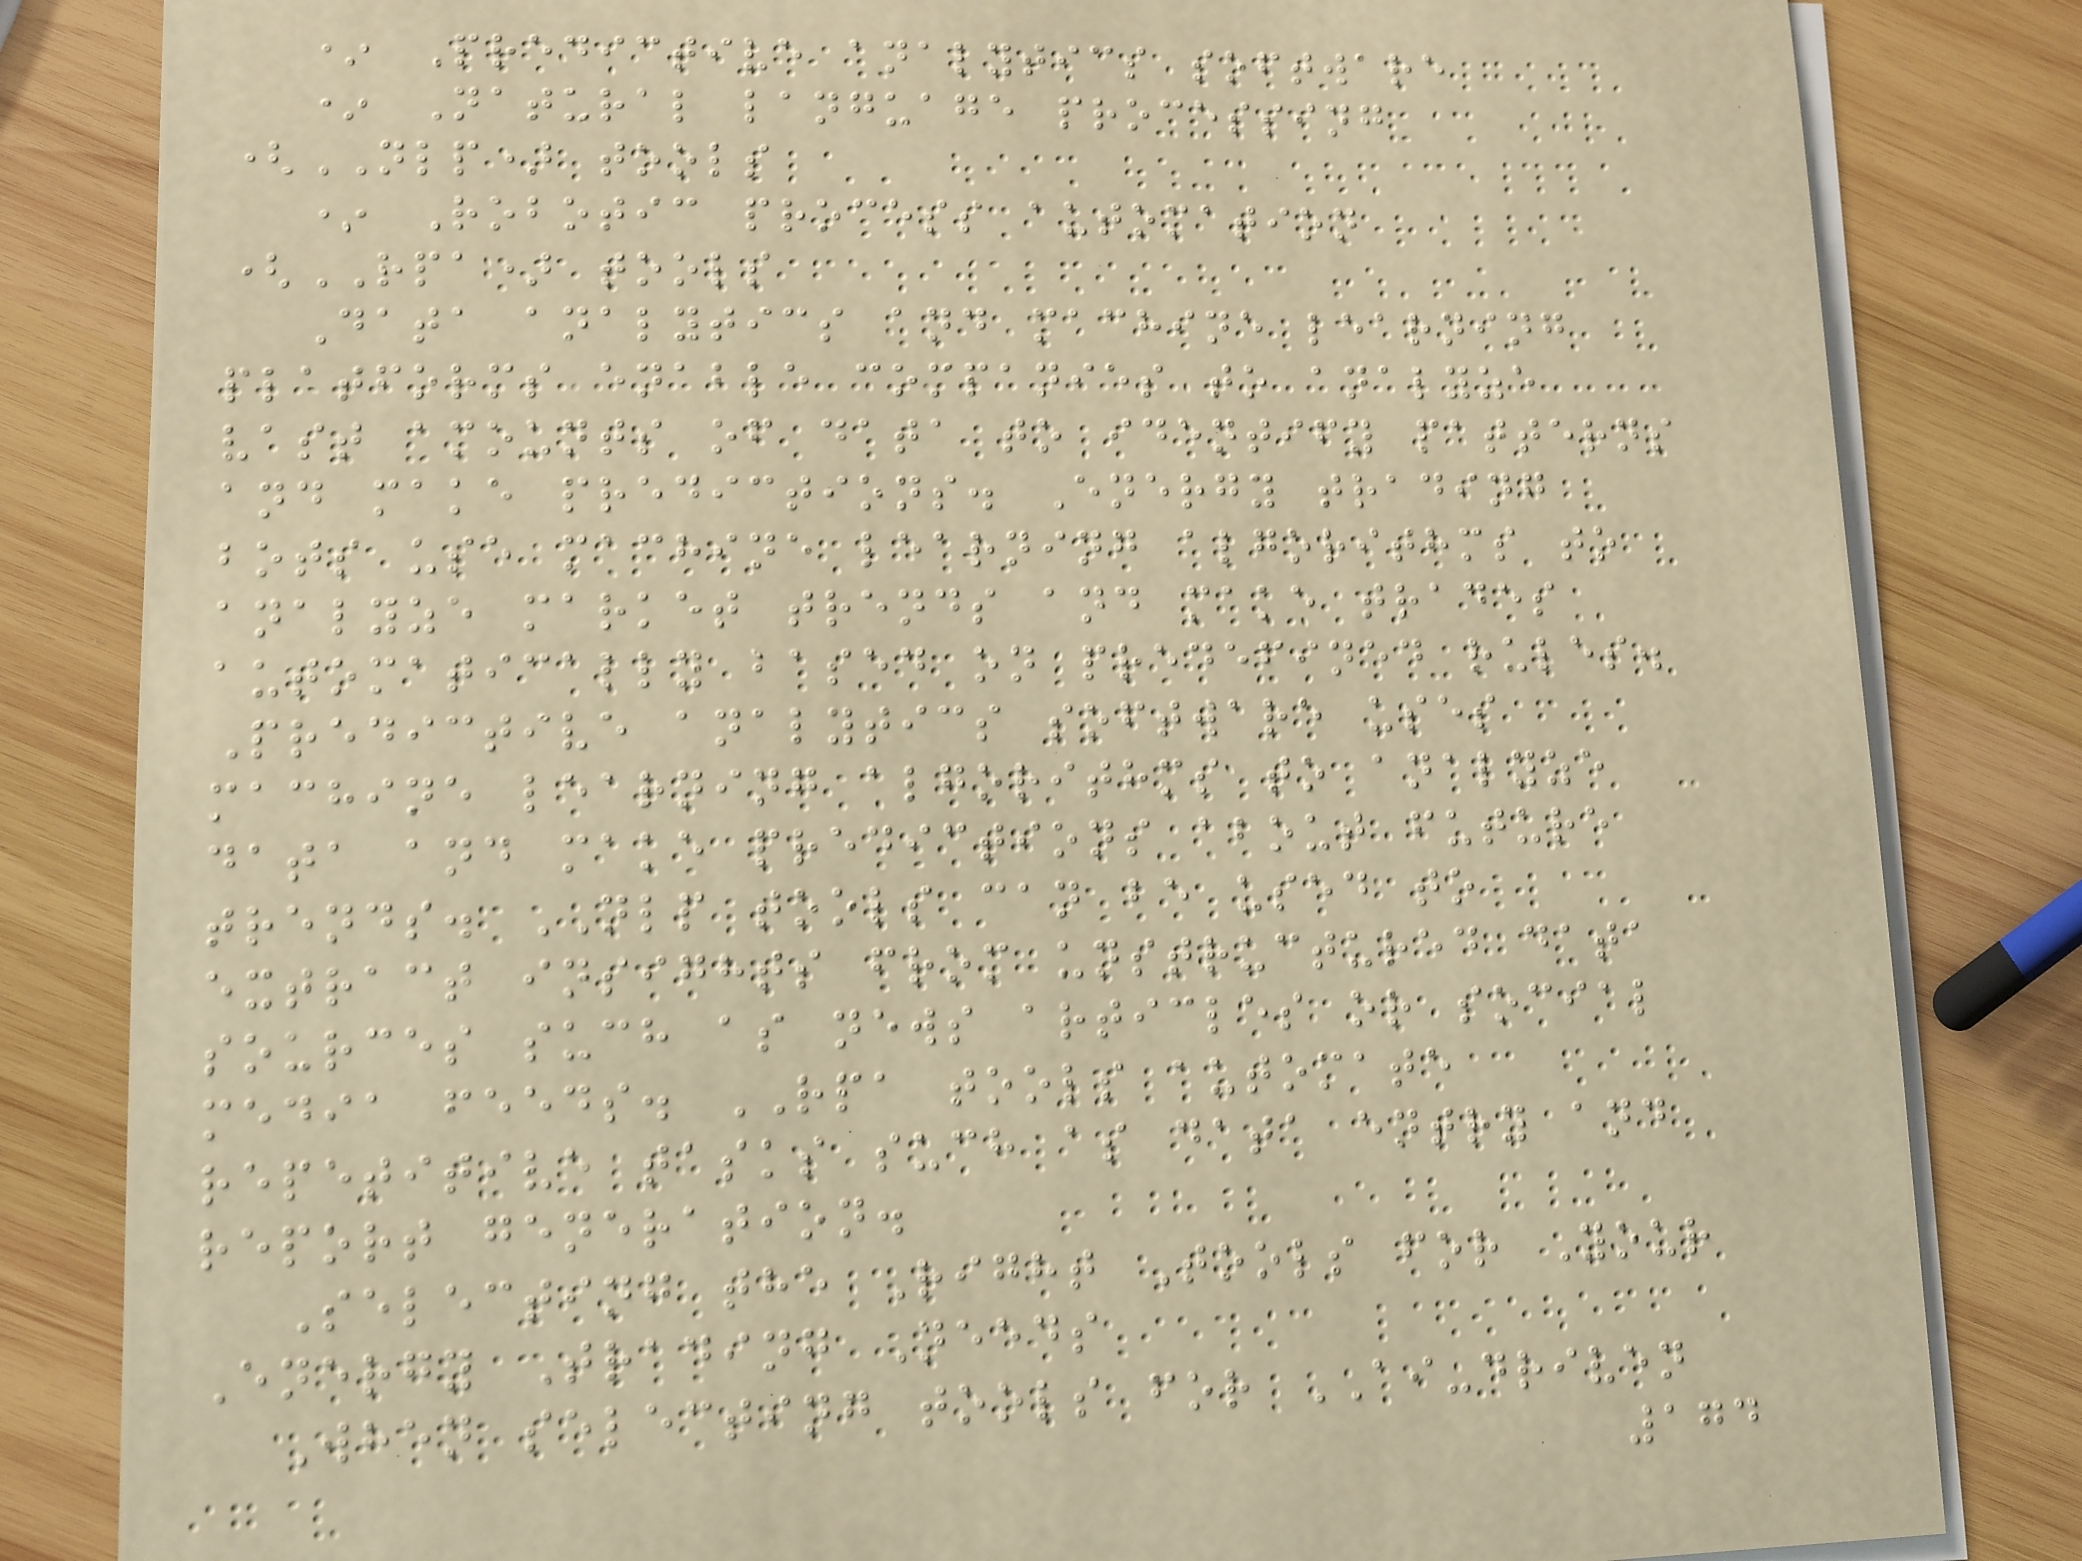* Predictive analytics software
* Natural language processing
(NLP) tools
* Robotic process automation
(RPA) tools
Data analytics and machine learning
platforms enable companies to analyze
vast amounts of data to identify patterns
and make predictions. Energy trading
bots use machine learning algorithms to
analyze market trends and make trades
automatically based on predefined rules.
Predictive analytics software uses
machine learning algorithms to analyze
data and make predictions about future
trends. NLP tools can be used to
extract insights from unstructured data
sources such as news articles or social
media feeds. RPA tools automate
repetitive tasks such as data entry and
report generation.
Selecting the Right Tools for Your
Energy Trading Needs
When selecting tools for AI-driven
174
